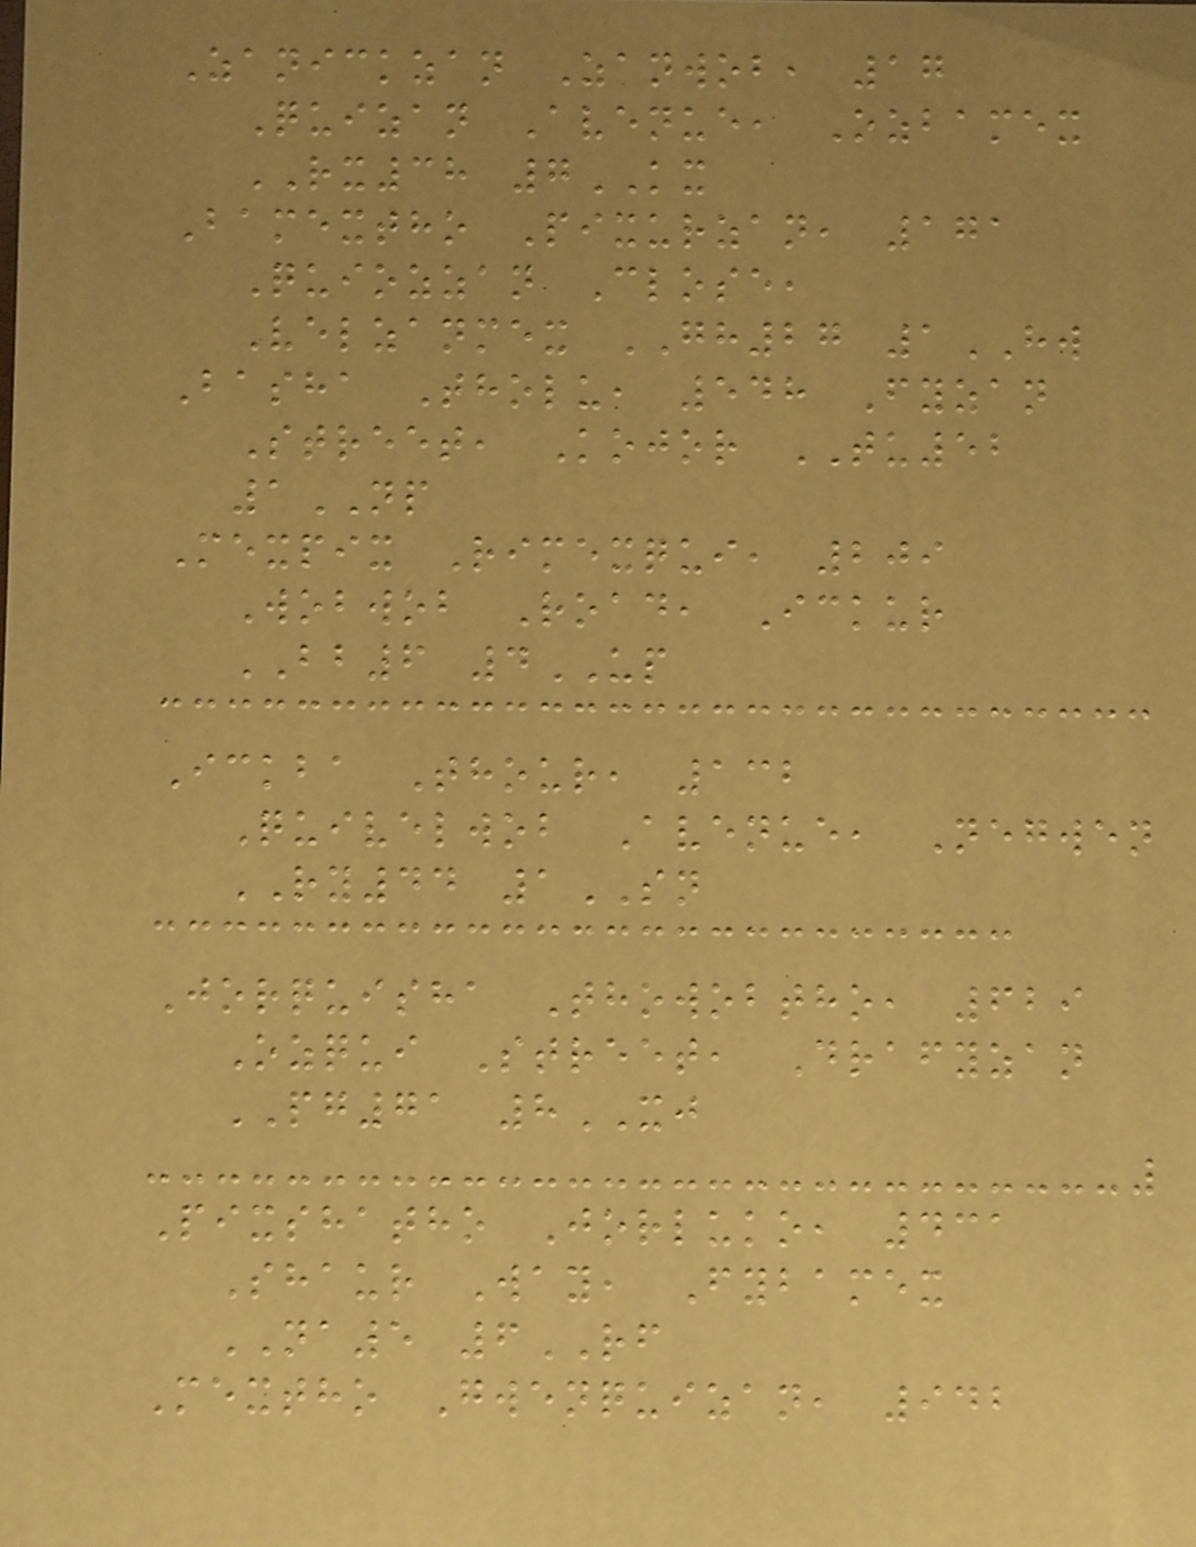Zanickzan Zanwob, 17
Quizan Avenue, Ozbamex
RX38 7KX
Bamextho Pixurzan, 171
Quiozzan Close,
Velzanmex GH27 1HW
Basha Tholu, 548 Fyzan
Street, Kojor TU52
1NP
Mexpix Rimexqui, 209
Wobwob Road, Ickur
BB6 4UP
Ickba Thour, 132
Quivelwob Avenue, Negwen
RY44 1SN
Jorquisha Thowobtho, 629
Ozqui Street, Drafyzan
PG71 8XJ
Pixshatho Jorluko, 431
Shaur Way, Fybamex
NA5 6RF
Mextho Gwenquizan, 942
